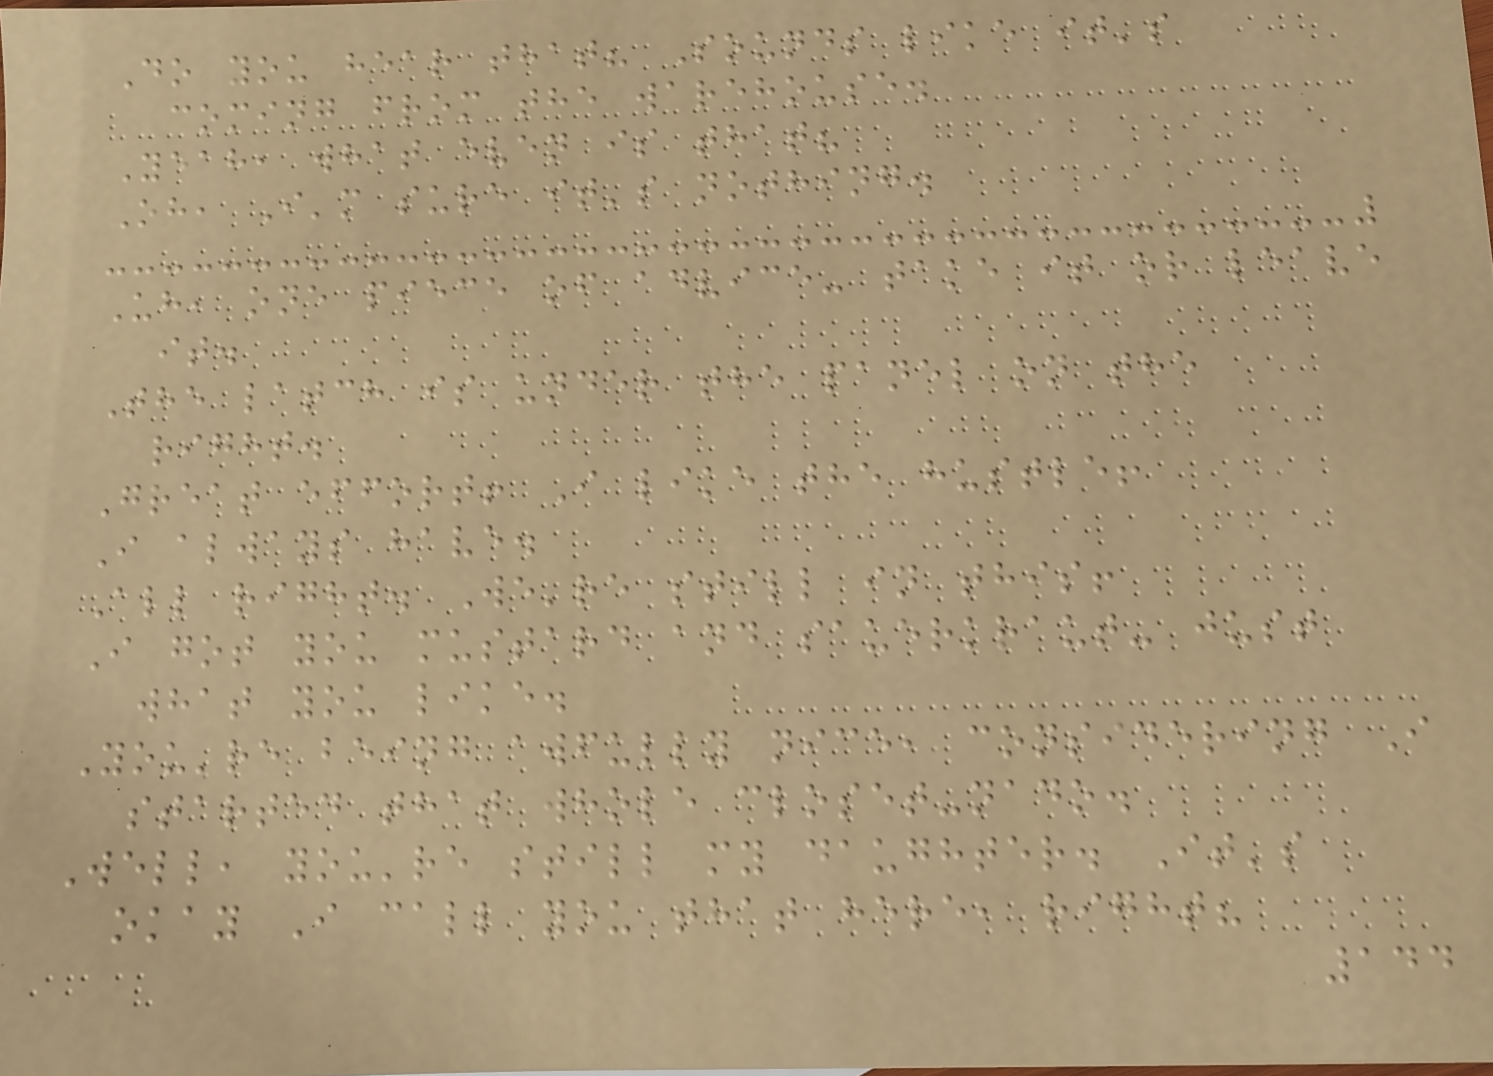Do you hear that? Sounds like it's
coming from the warehouse.
Yeah, what even is that?
Oh, I'm sure it's nothing.
Uh, one piece of advice- take it or leave
it.
The latch is under the panel on the
right.
Great effort! I like the hustle!
I always have.
All right. We're still in this!
I got you mustard and sauerkraut- just
what you like.
You're being awfully nice, considering I
started that whole closet-nado.
Well, you're still my daughter. It's
okay I call you that here, right?
144
